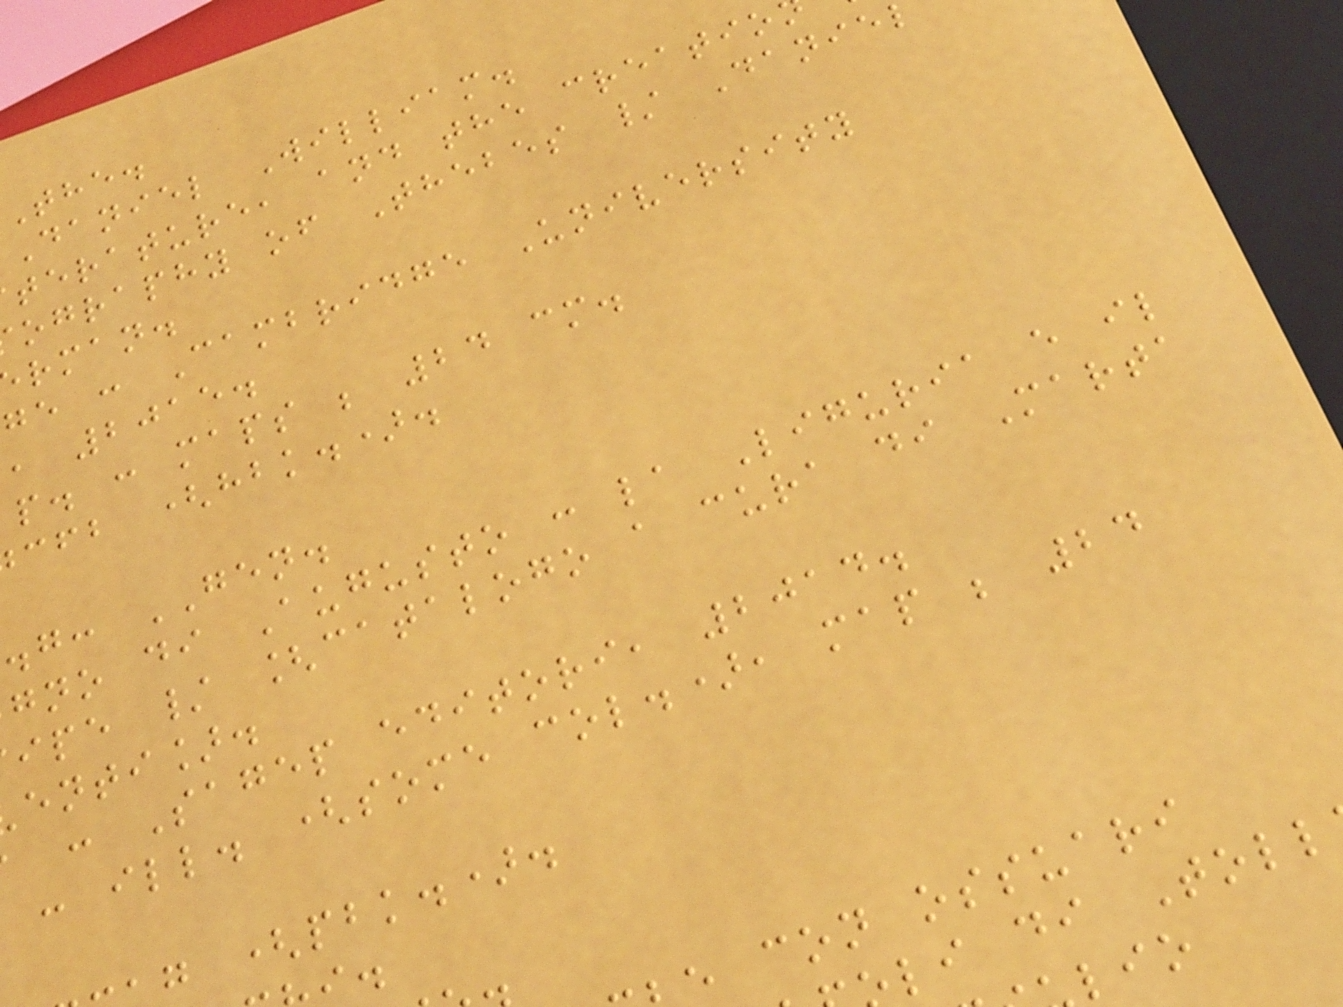the.
Daniel William.
terature, and the creatio
ography of Thebes / Danie
rman.
ge : Cambridge University
, 2015.
p. : maps ; 24 cm.
cfb (hbk.).
.g: GEN.
gno di Augusto : la Liguria e il
ipe / [catalogo a cura di Marta
enti].
: Sagep editori, 2014.
: ill. (some col.), map ; 24
g (pbk.).
e con ossuari
li di Toll
